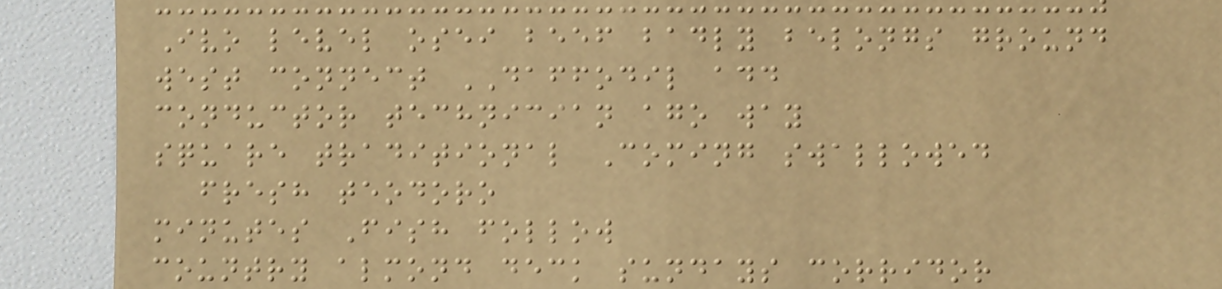Ivo level osei beef badly belongs ground
west connect DAFFODIL add
conductor technician ago way
square traditional Coming swallowed
fresh teodoro
minutes Fish follow
country almond deck sundays corridor
